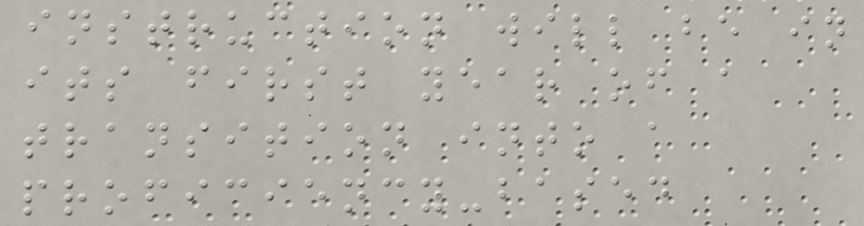instruction will be in
its first year of a
transition into a
proficiency-based
